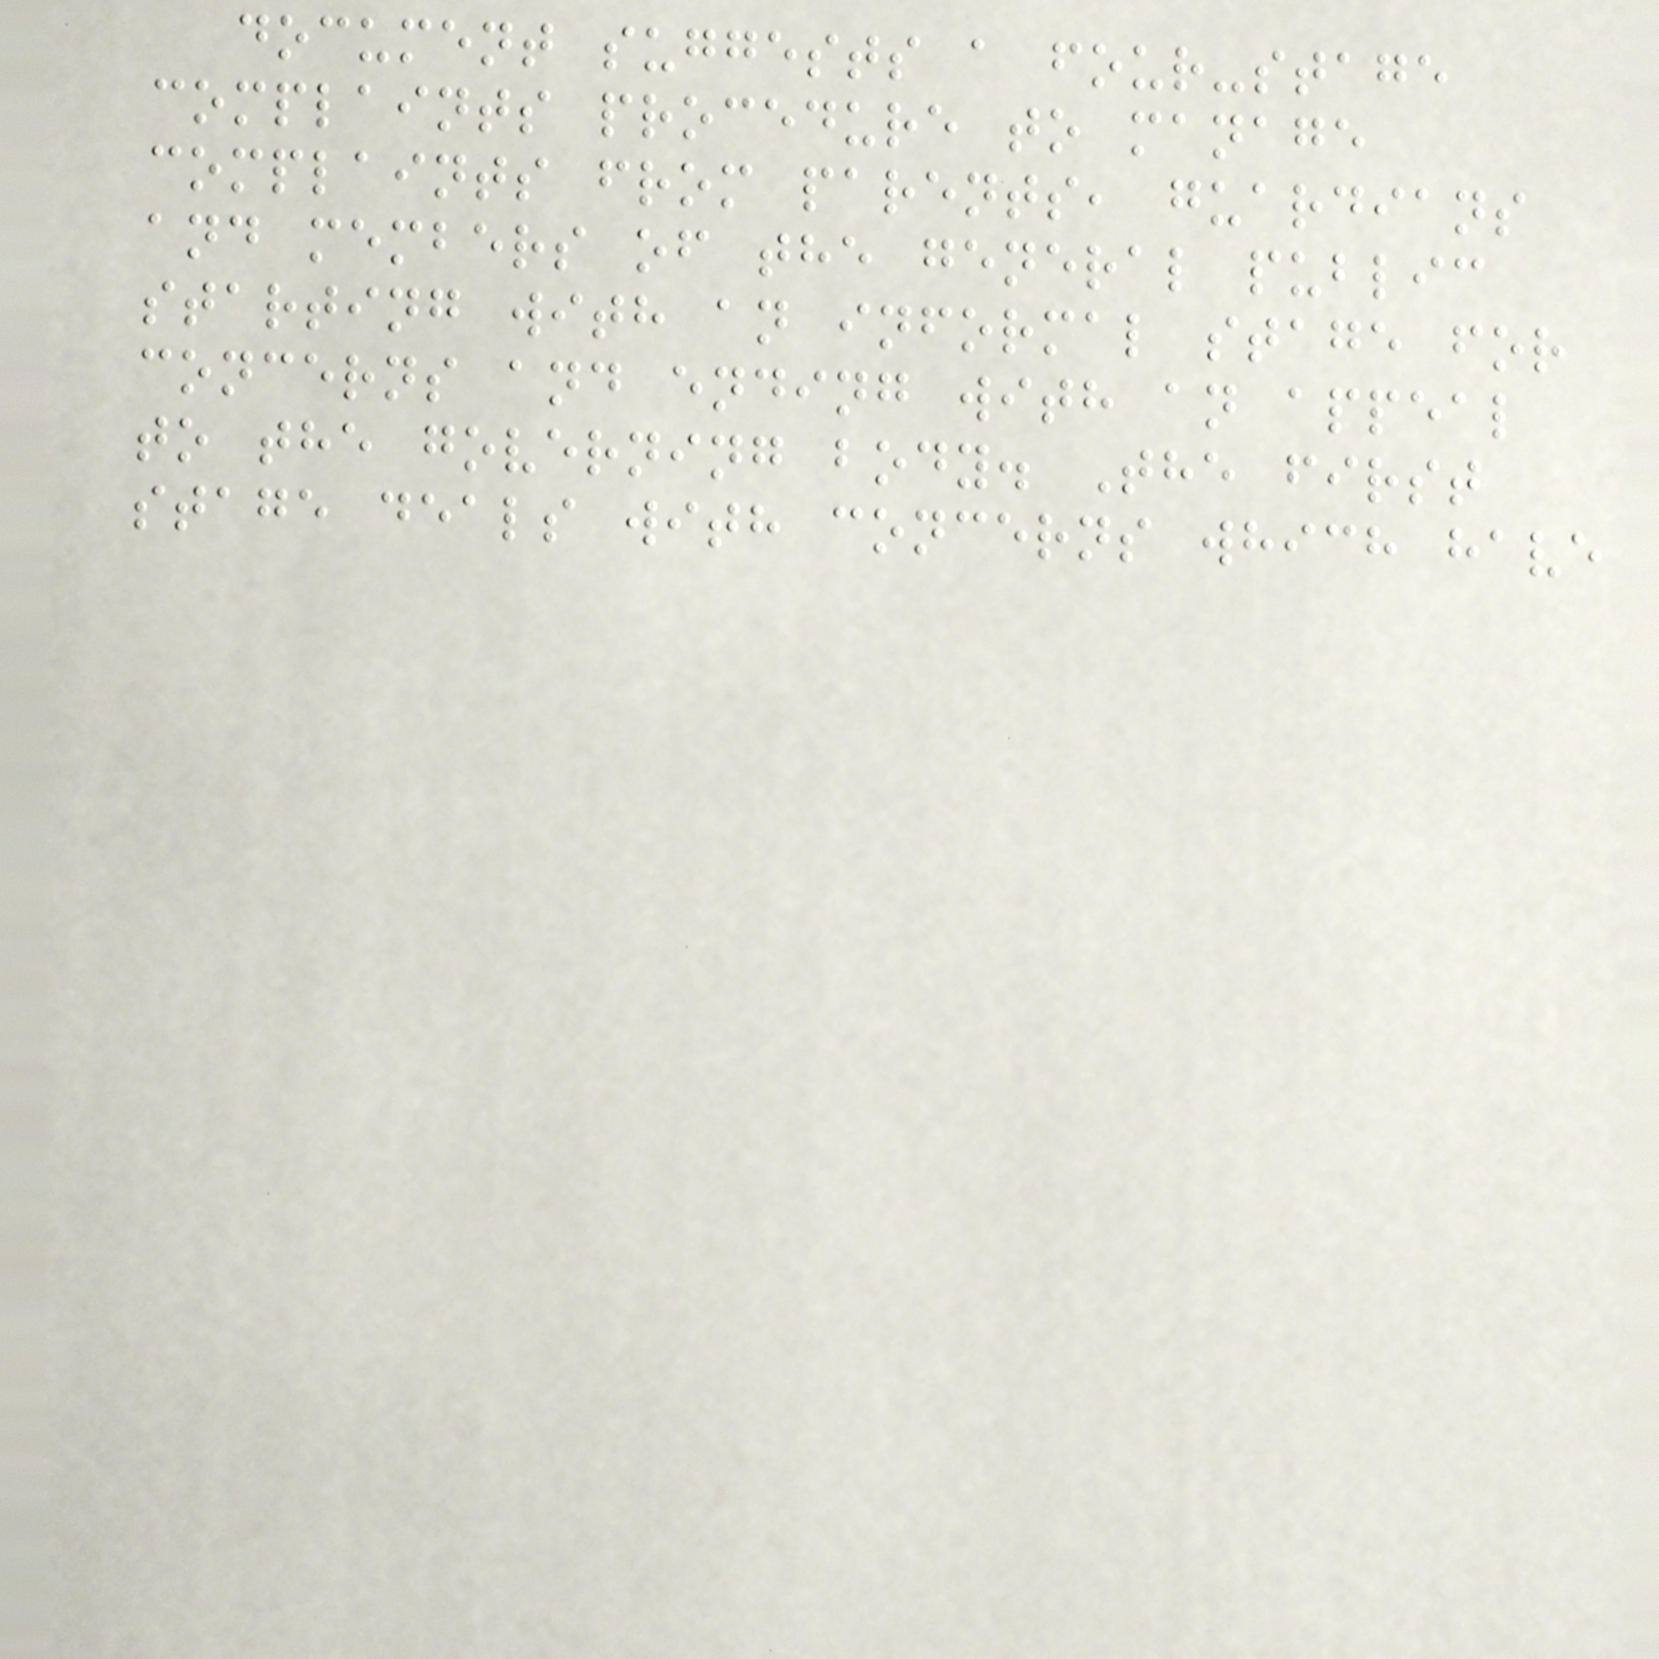document suggests a four-stage
complaints procedure to manage
complaints from parents, guardians
and members of the general public
starting with an informal stage for
concerns and ending with an appeal
to the governing body. The first
stage deals with concerns which have
